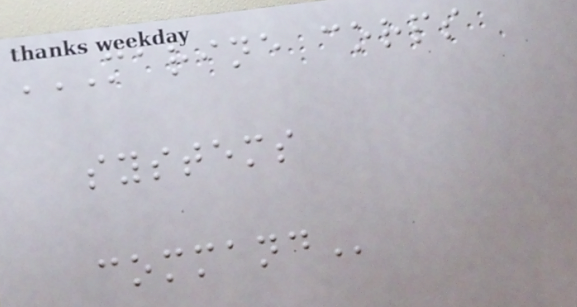MARINE CORPS
SYSTEMS
COMMAND
